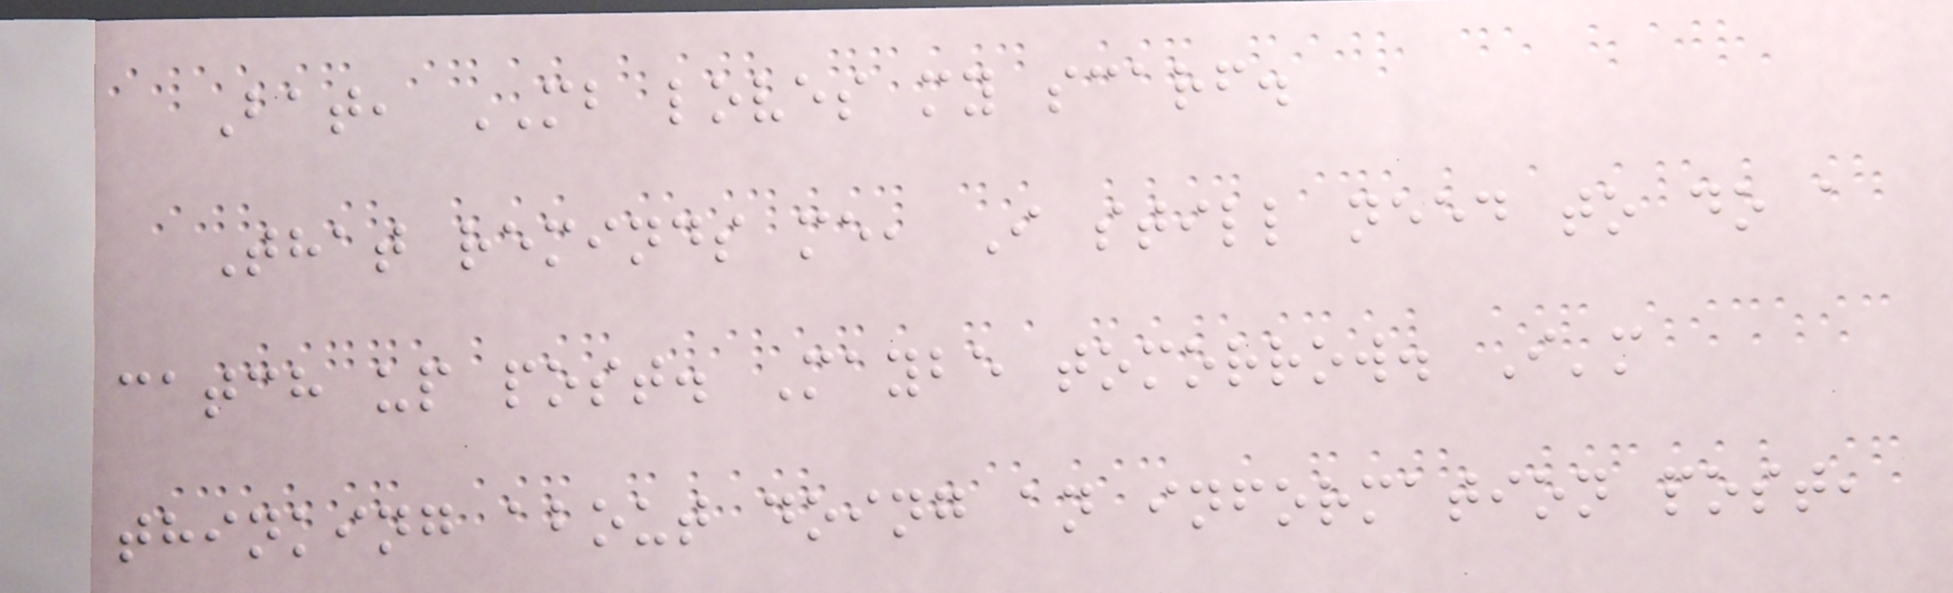Bat, MB loves my scarf.
That reminds me, I still need to do a
catch up post. Maybe tomorrow. I'm
thinking about doing an information post,
